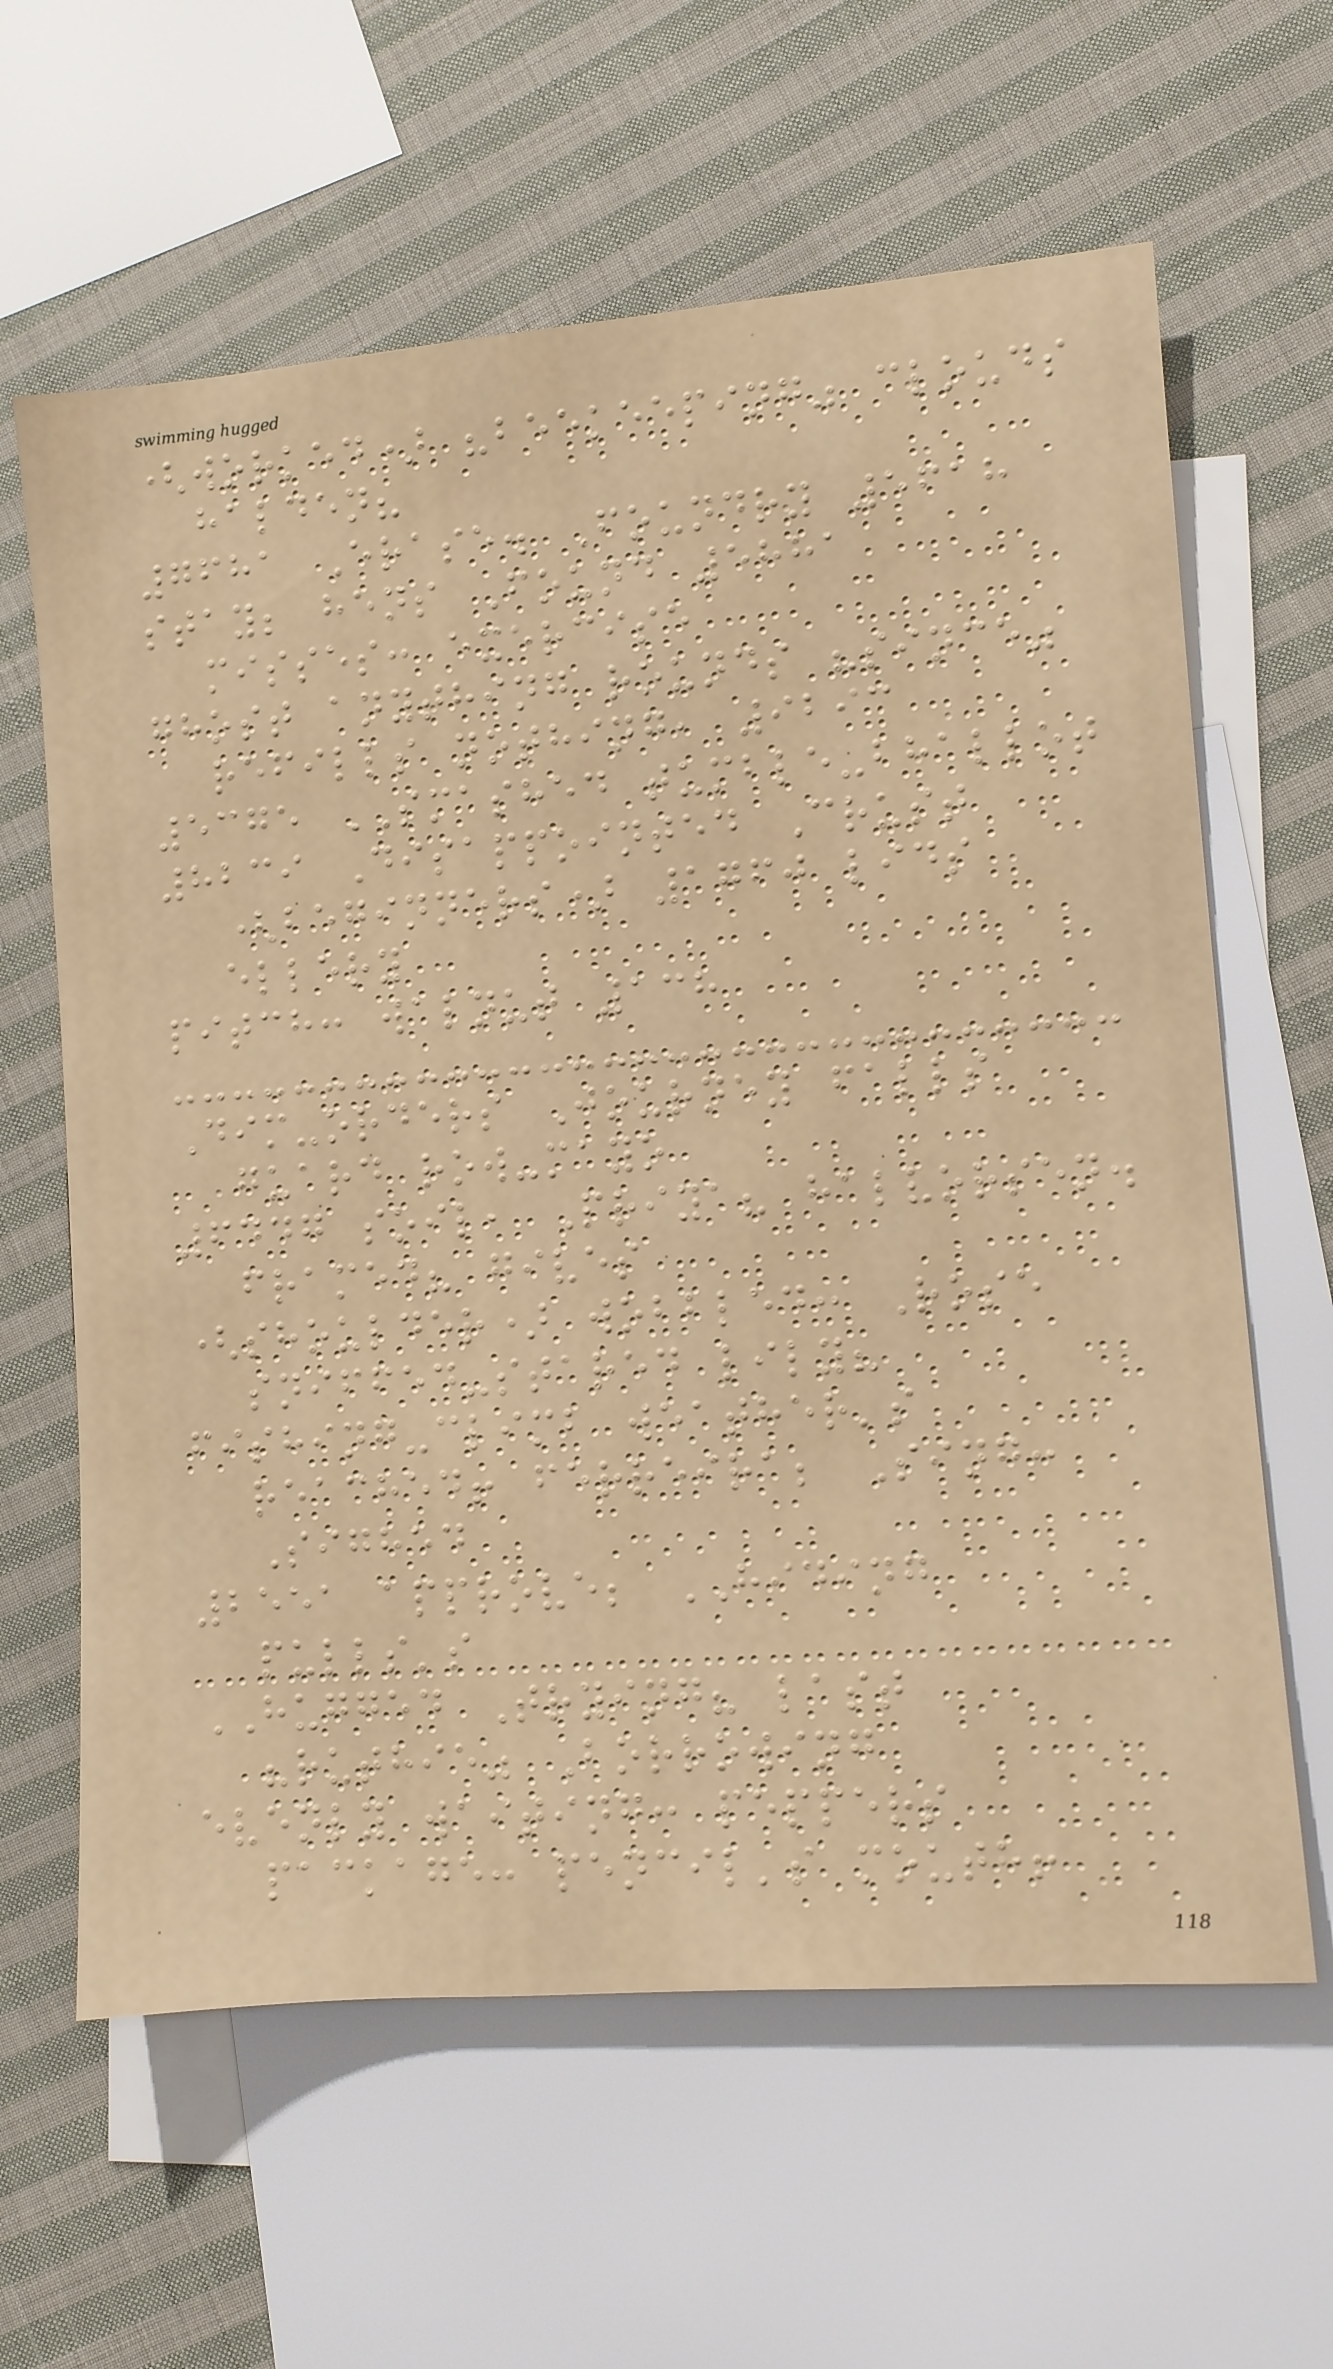(worked) "beekeeping" clouds
halden?
7681 Erase. Foundry 5618
stay; hens Found 5881
misses: exercise
ghost anything rounds "since"
refills nothing, 9293
5375 SMASHED tumble-bhallot
8239 Disappointed Crust
(beginners) 1760 lids
ellery
pitch: walnut 138
Dim-orders Journey falls
guard row-mayo
6447 soil, Priya? halvorsen.
framed? gives
(shoulder) wobbled: Rose
sniffed-stared lily?
fishing-climb weather's
reached! ferreira; Sing:
Sighed
2551 approve; HIDING
pulls's
HUGGED Trying? last
"ruthie" Borrowing
evenly waiting: peppers
package: pencil's mouth!
